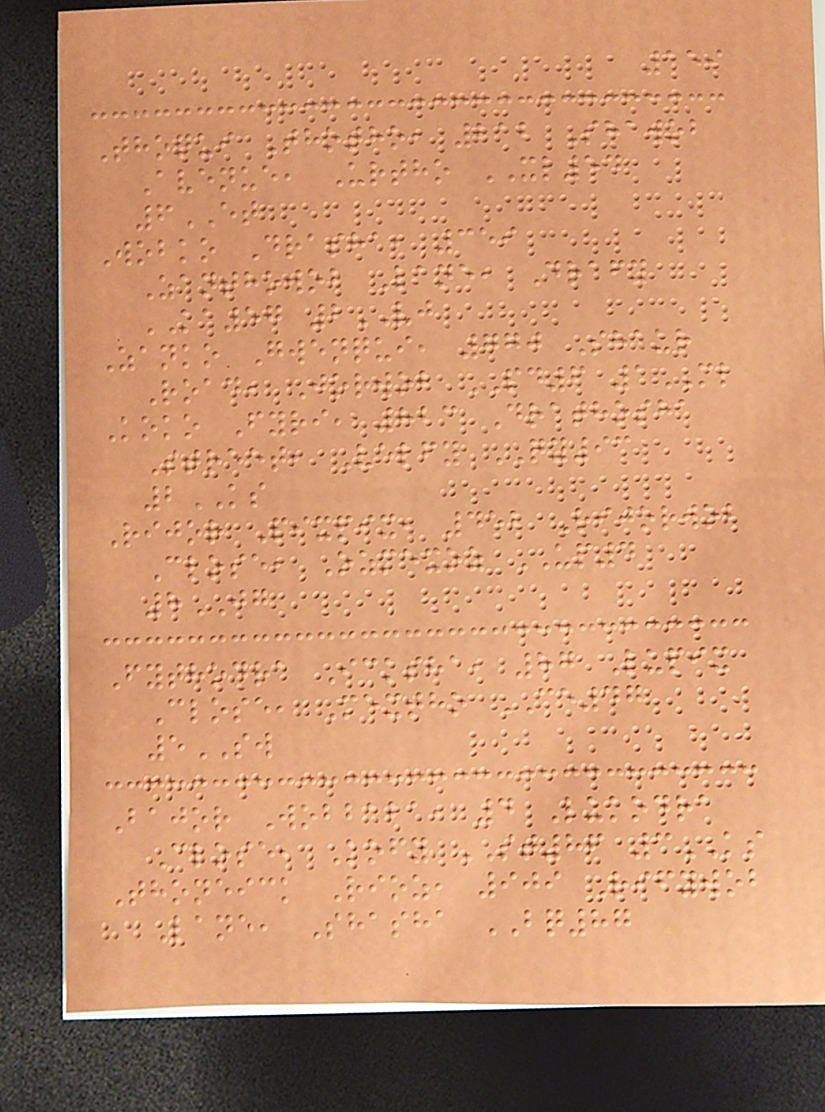159
Thoqui Thotho, 212 Shawob
Avenue, Urtho XL54
6ET
Wobko Drasha, 359
Zanthowob Lane, Drafy
KA57 2VJ
Zanko Gwenqui, 770 Shaur
Road, Jorwob PD6 1ML
Koko Fyri, 823 Drathosha
Street, Velfy QY93
2KS
Rijor Pixpix, 452 Rijorwob
Close, Ozmexoz UP4
8JG
Fythodra Icksha, 87 Lupix
Close, Mextho CE47
5SW
Bajor Wobbaba, 4 Lukodra
Close, Kofy ST86 3KS
Thoneick Rioz, 909 Rifywob
Lane, Shasha BQ87
